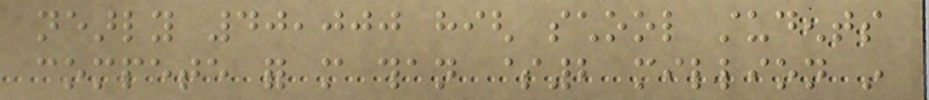nearly 40,000 high school students
compete for more than $2 million in
